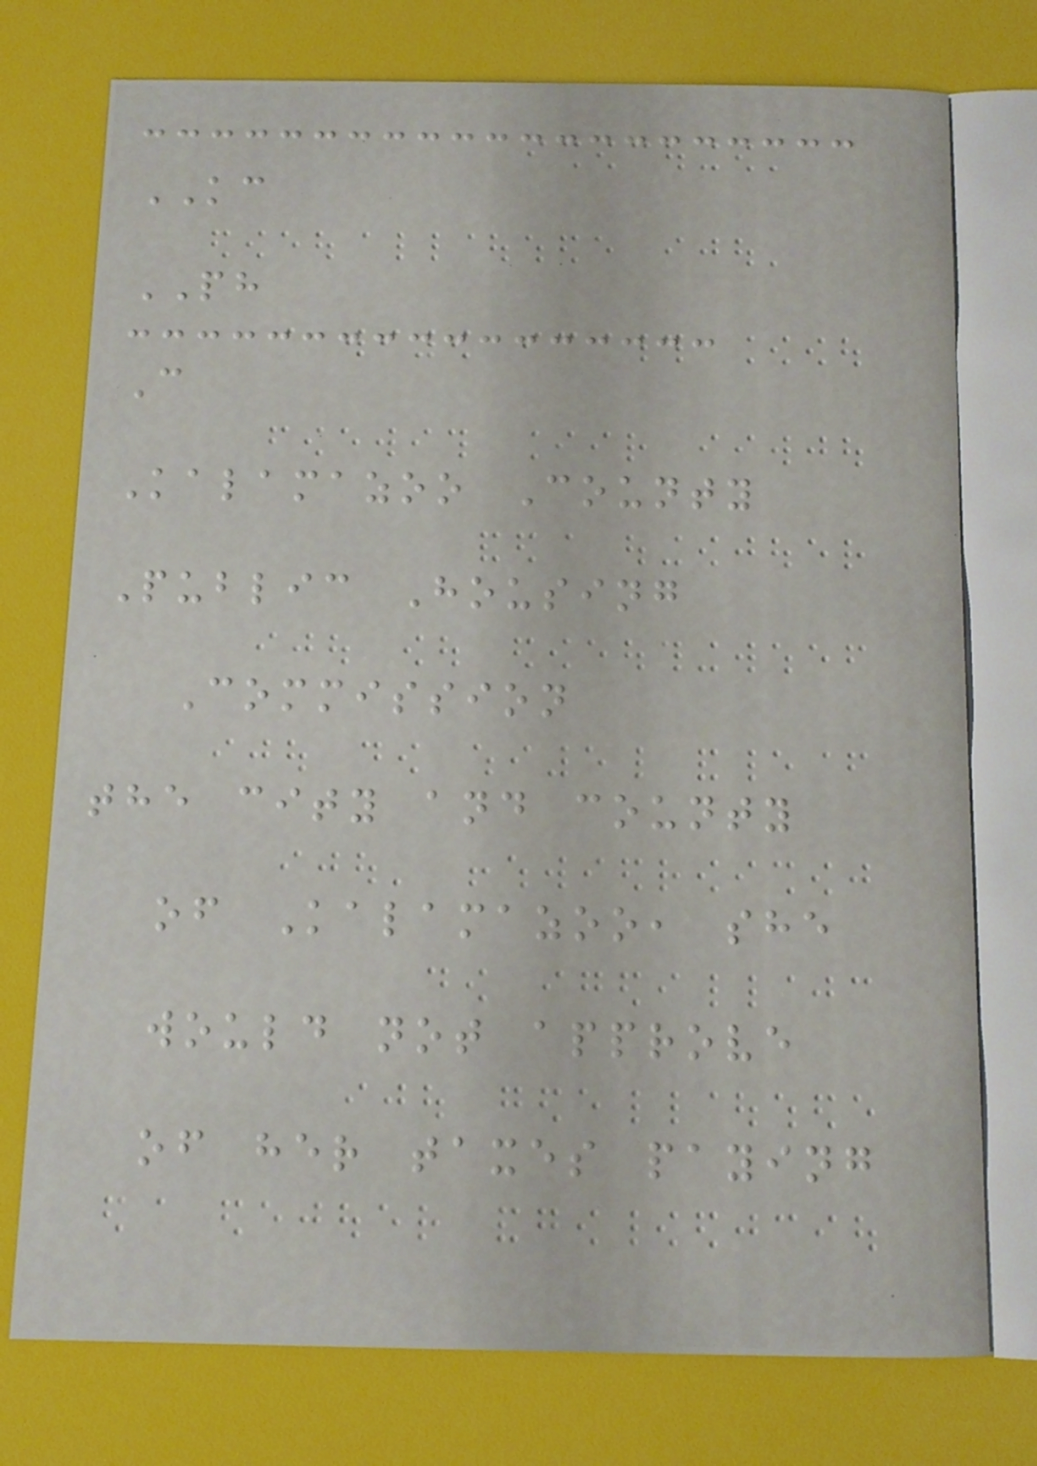KC
PH
C
Kalamazoo County
Public Housing
Commission
the city and county
of Kalamazoo, she
would not approve
of her taxes paying
